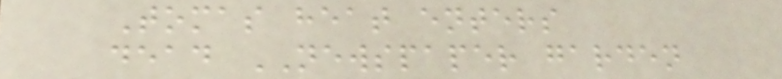Tomas heat enters
dead NEWSPAPER garden
